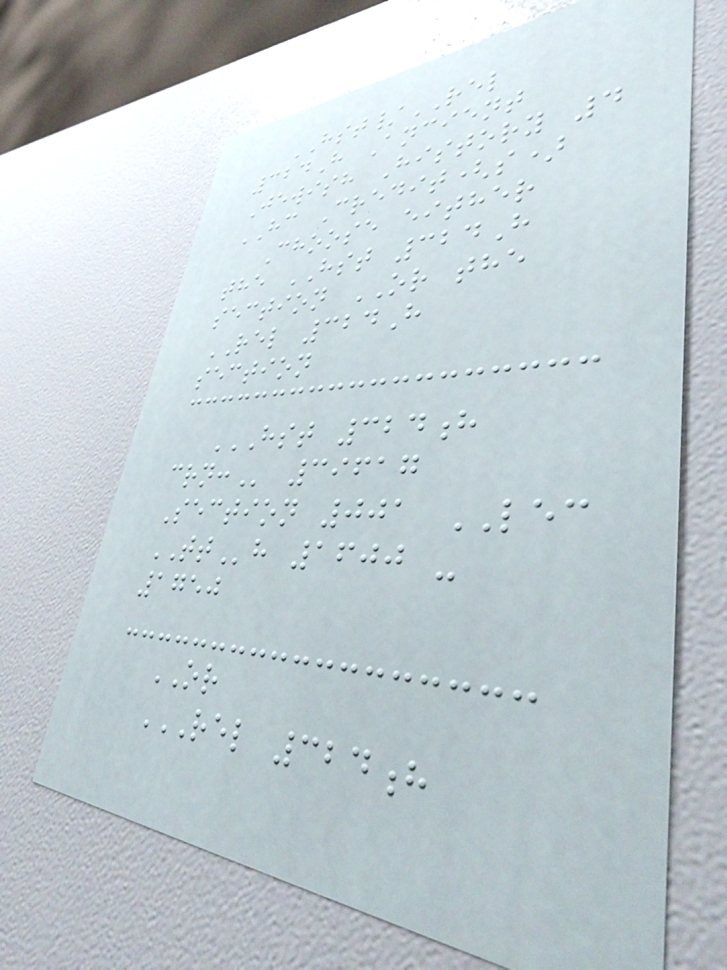HST/REL
324H Ancient
Jewish History 4
HC Credit(s)
Choose either
the HST 324H
section OR the
REL 324H
section
HST 324H
CRN: 39617
Section 001 LEC
TTh 1600 -
1750
OR
REL 324H
